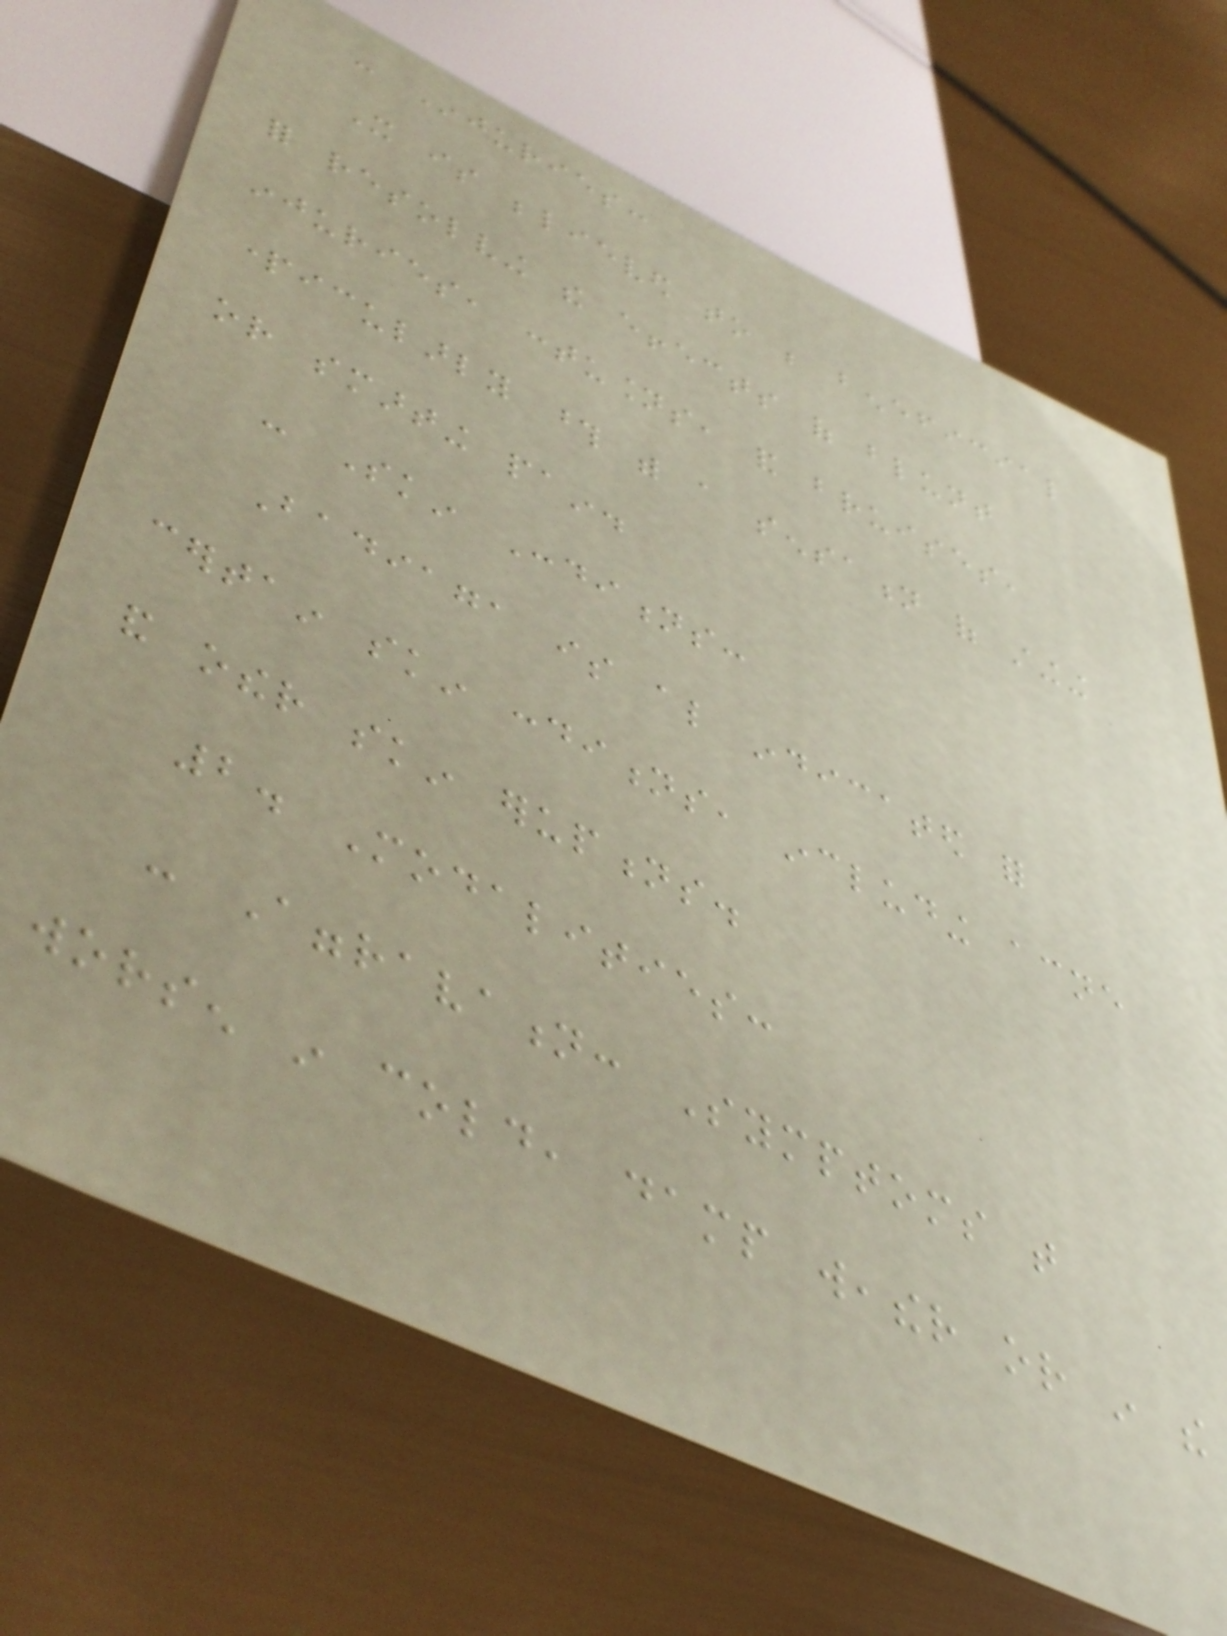- Injuries:
It is believed to be beneficial
for resolving the effects of blunt
injuries, contusions, and bruises,
particularly those with a sensation of stinging
or smarting pain.
- Skin Conditions:
Badiaga is also indicated for
certain skin conditions, including acne
and other skin eruptions.
2. Modalities:
- Aggravation: Symptoms that
worsen in cold, damp weather or in the
